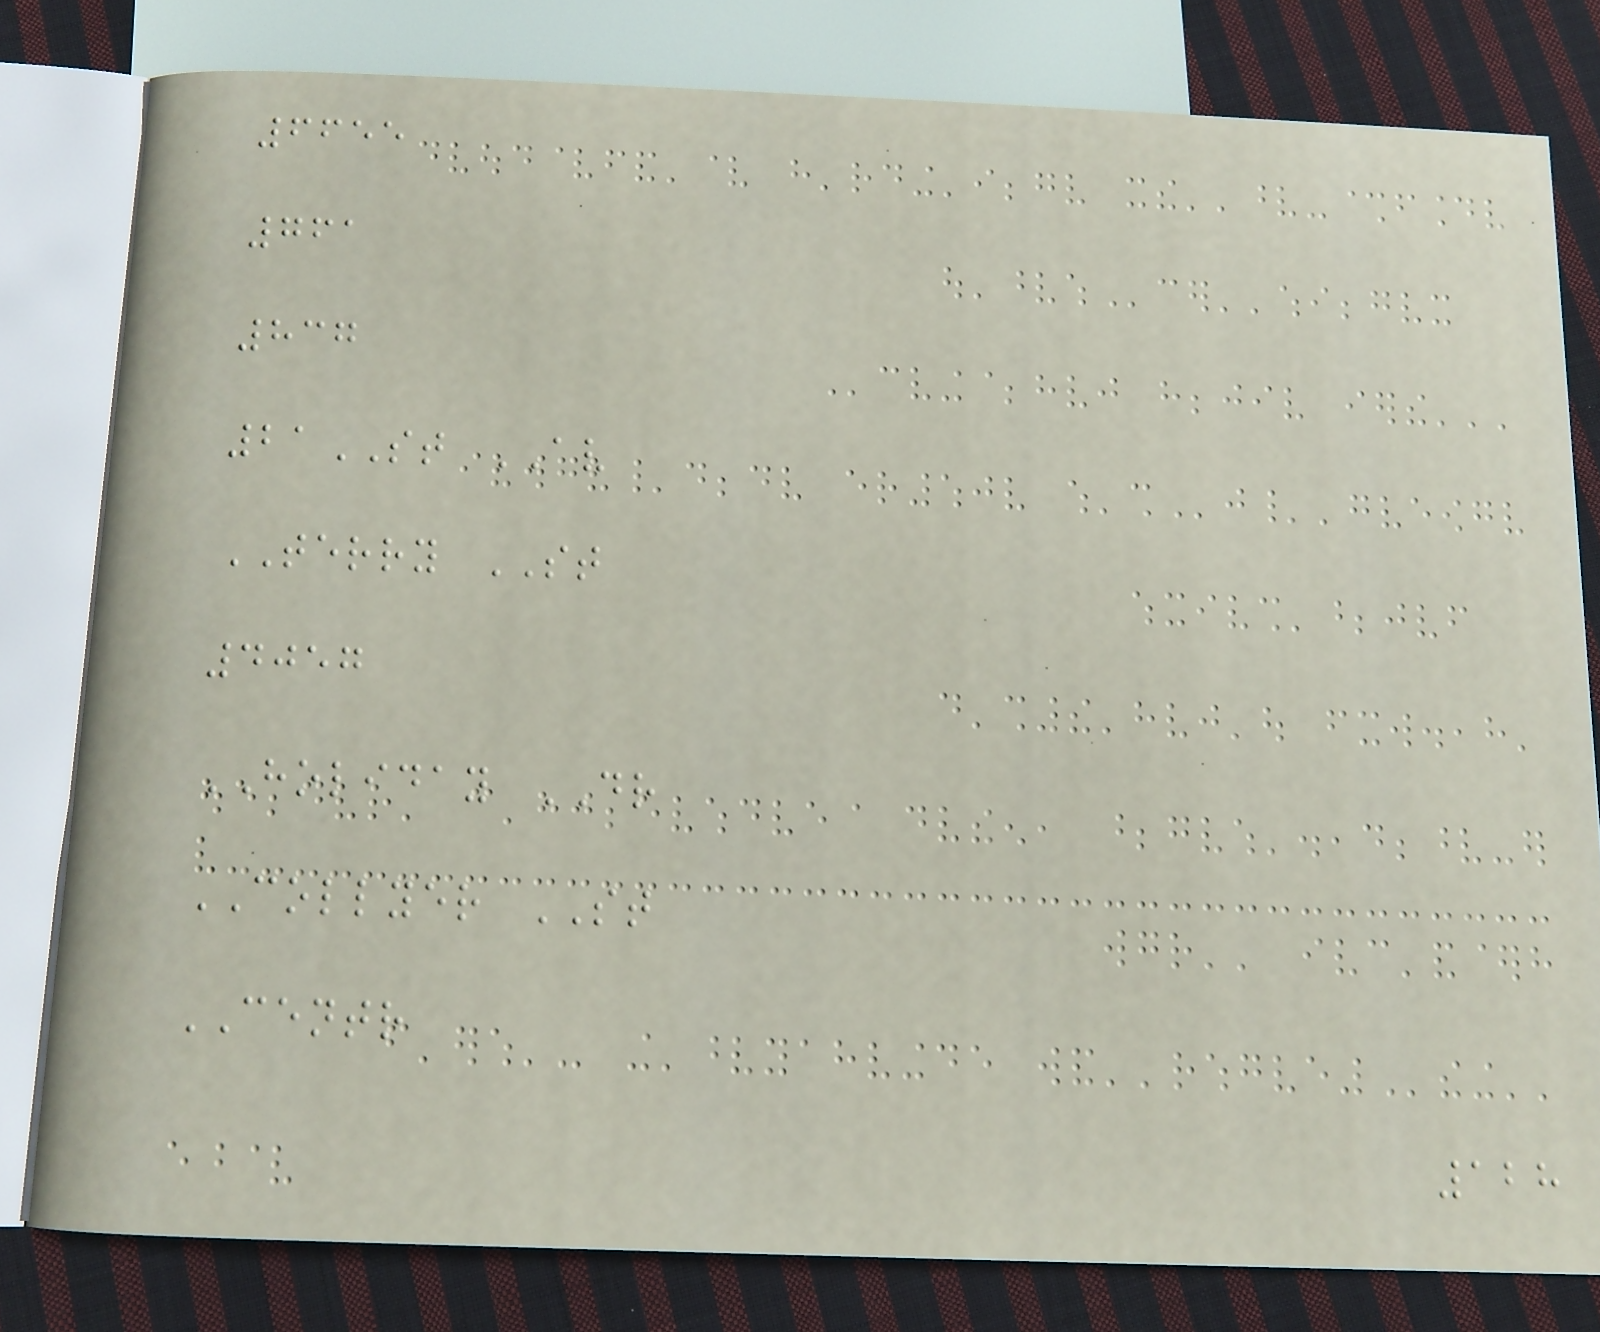6655
761
837
21ST AV
TERRY ST
4057
HOLIDAY DR
COLLYER ST
CENTR
128
